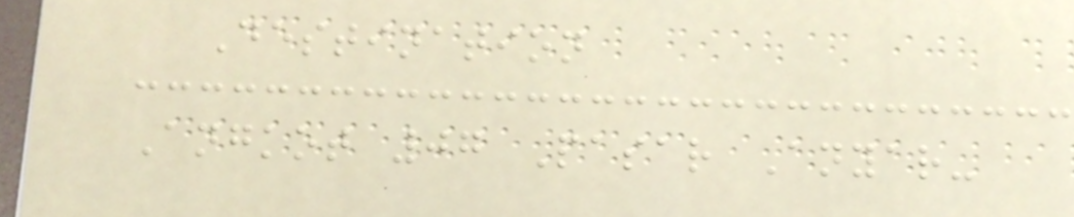Destination
Angkot 07 Pasar Anyar-
